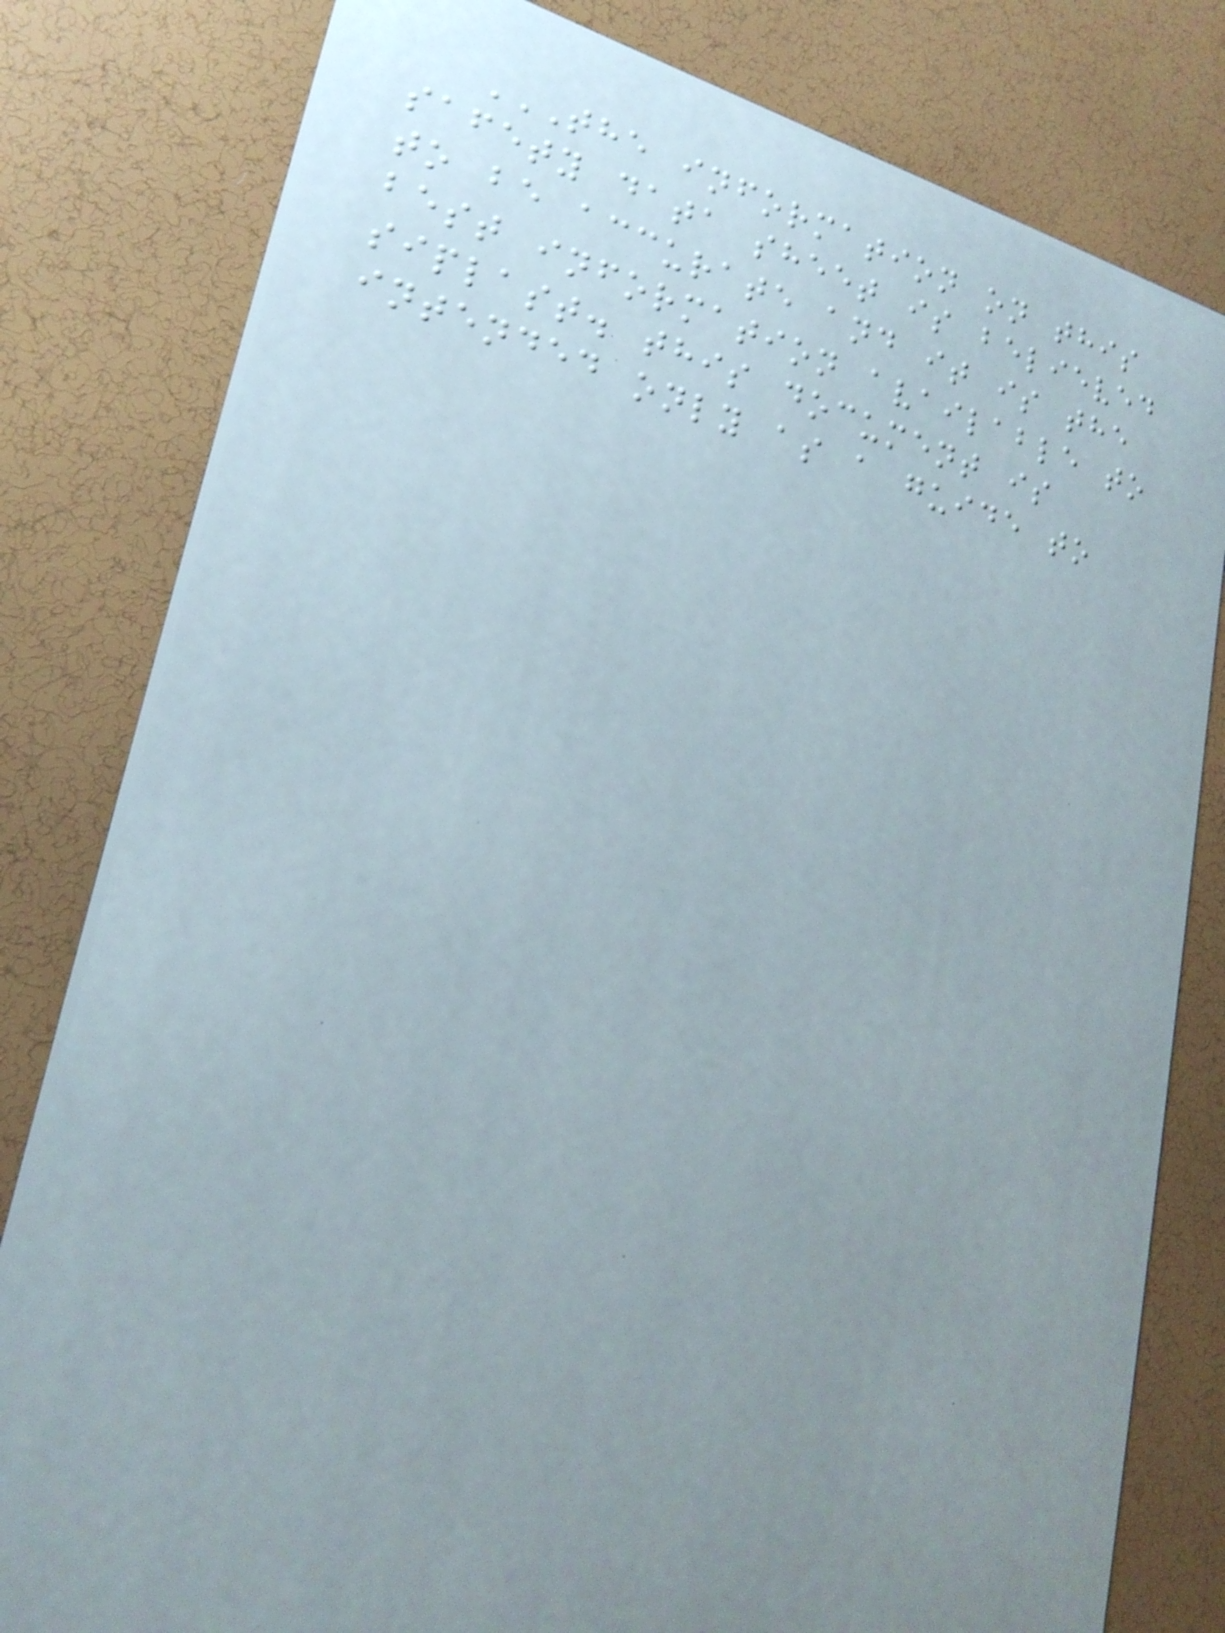THE INFORMATION ON THIS
SAFETY DATA SHEET IS BELIEVED
TO BE ACCURATE AND IT IS THE
BEST INFORMATION AVAILABLE TO
SIPLAST. THIS DOCUMENT IS
INTENDED ONLY AS A GUIDE TO
